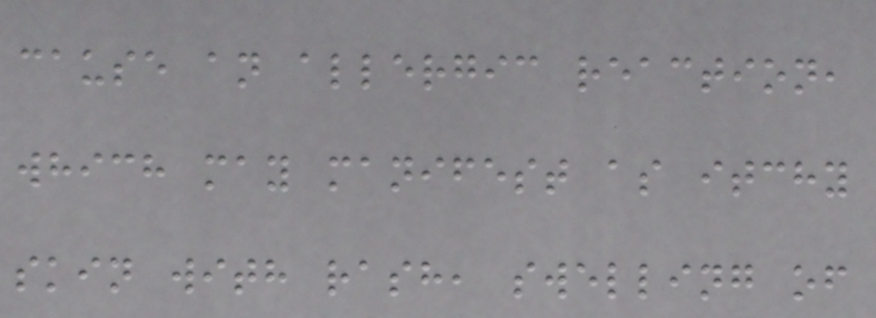cause an allergic reaction,
which may manifest as itchy
skin with rash, swelling of
